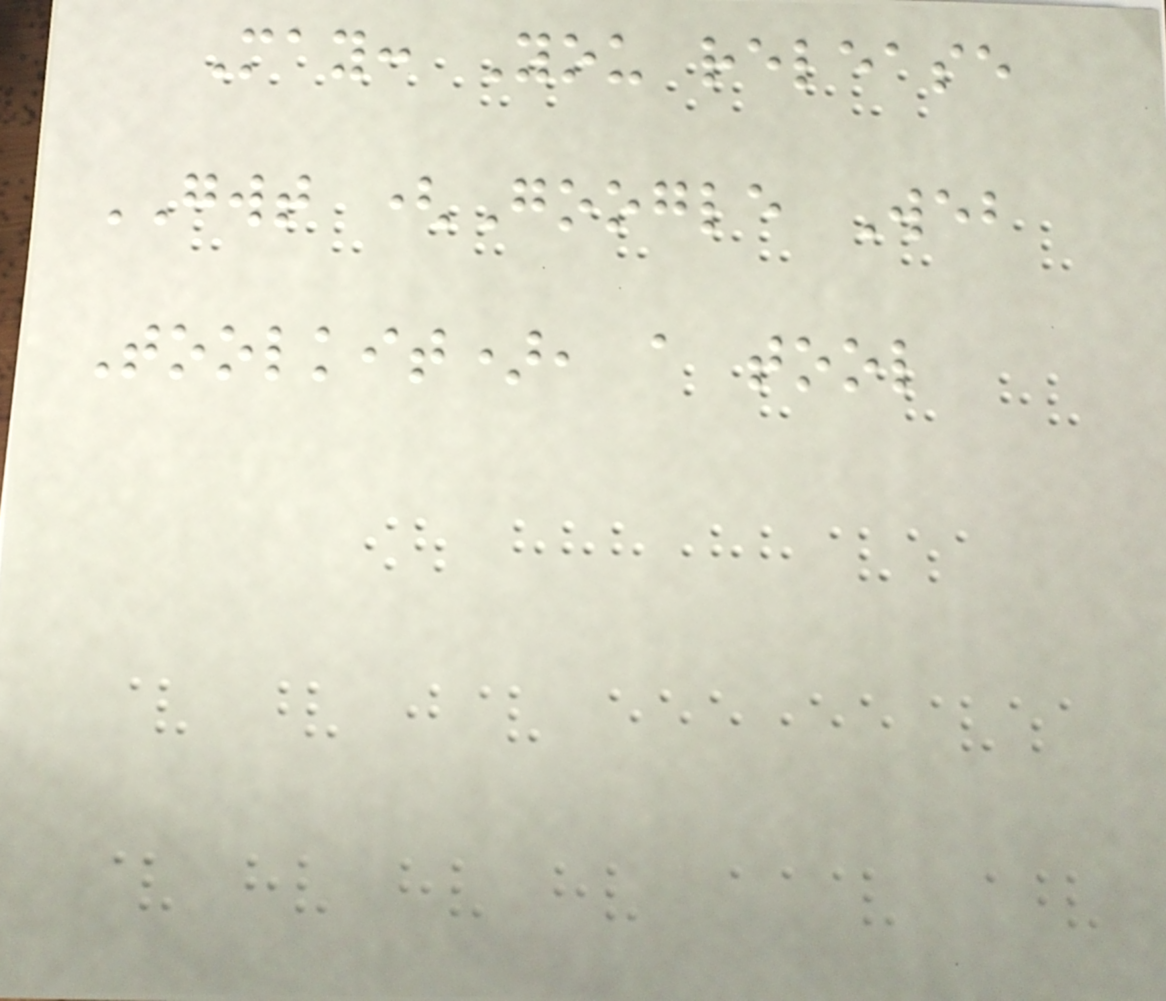May: You release
GWT (Google Web
Toolkit), a tool
